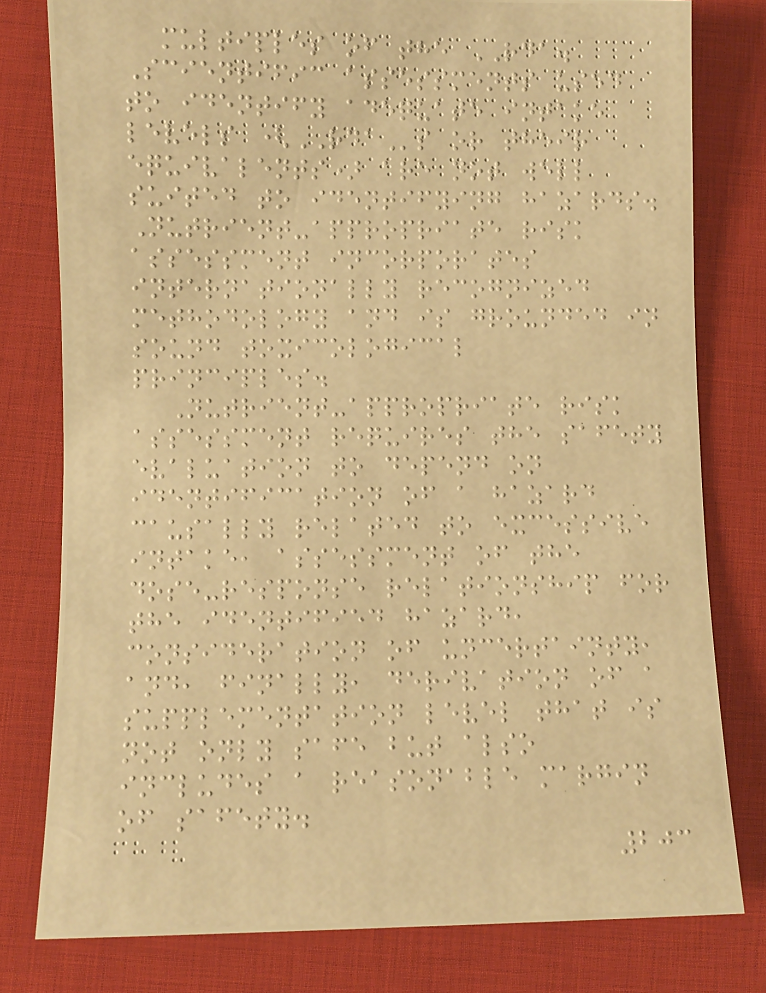multiples of the RDA.
Scientific assessments used
to identify adequate intake
levels (RDAs or their
equivalents) are not well
suited to identifying hazards.
Nutrient-appropriate risk
assessment incorporates
internationally recognized
methodology and is grounded in
sound toxicological
principles.
Nutrient-appropriate risk
assessment requires the safety
evaluation to depend on
identification of a hazard
causally related to excessive
intake, assessment of the
dose-response relationship for
the identified hazard,
consideration of uncertainty,
and, finally, derivation of a
supplementation level that is
not only safe but also
includes a reasonable margin
of safety.
203
